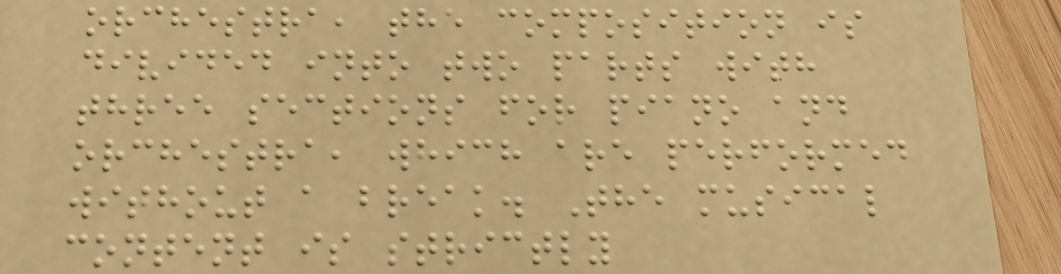orchestra, the composition is
divided into two parts with
three sections for piano and
orchestra, which are performed
without a break. The musical
content is strictly
